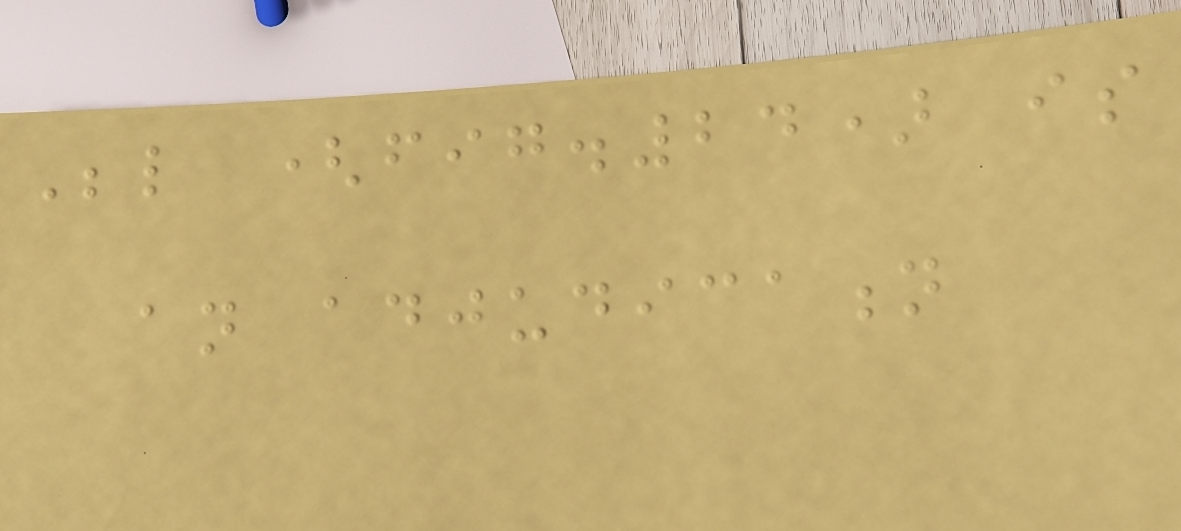Below (fig.24) is
an adjudication
